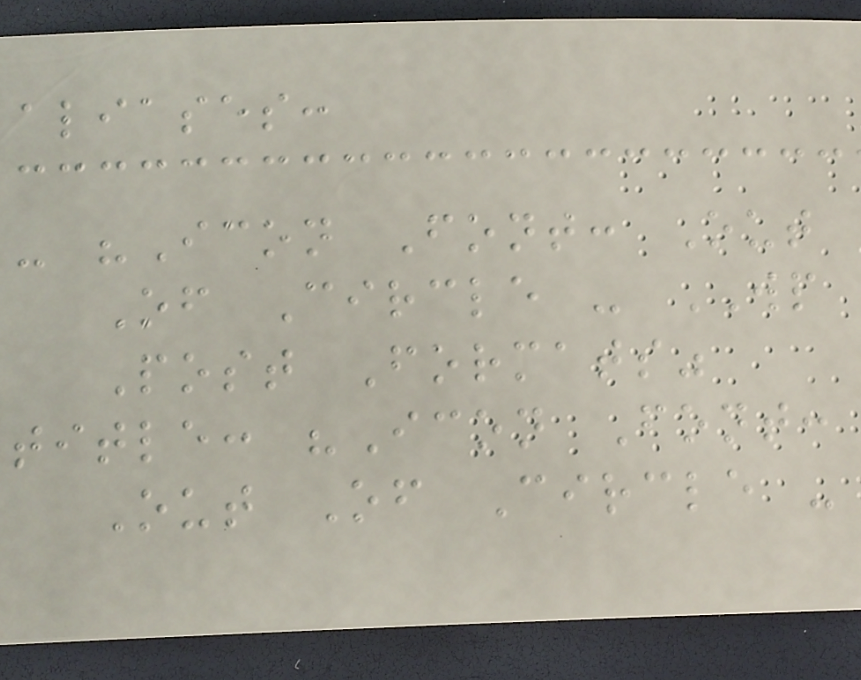aliases:
- "Icon Font: Out
Of Circle - WP
Post Formats"
title: "Icon Font:
Out Of Circle -
